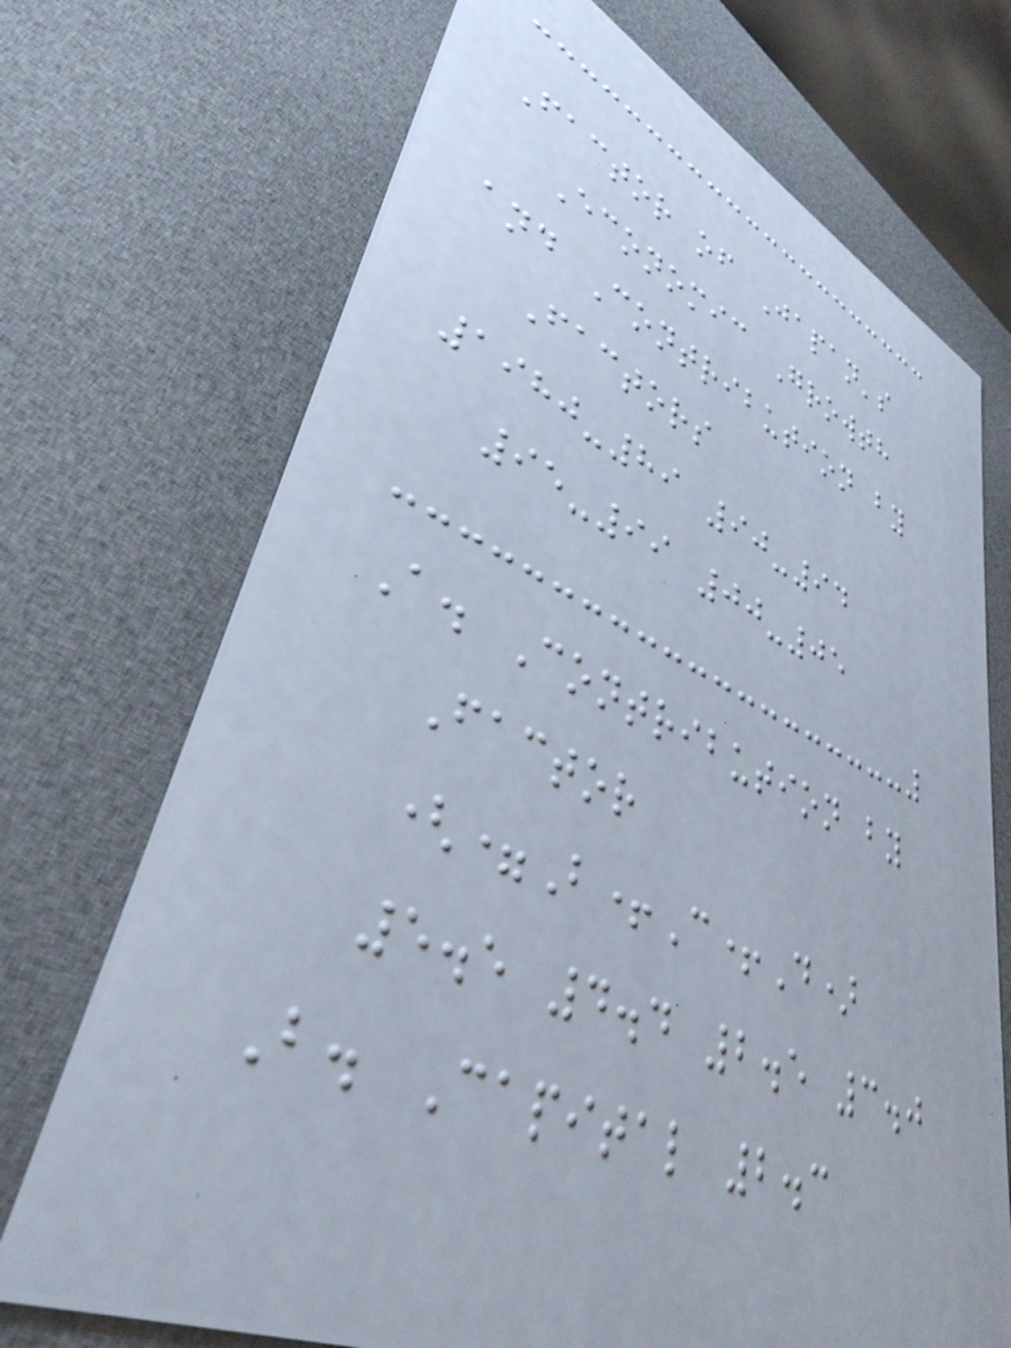Factor of Japan's
Economic Growth
and Contribution by
Factors
1980-89 90-94
95-99 00-05
A. Contribution by
Factor
(=B+C+D)
5.5 4.4 2.5 3.0
B. Capital 2.3
